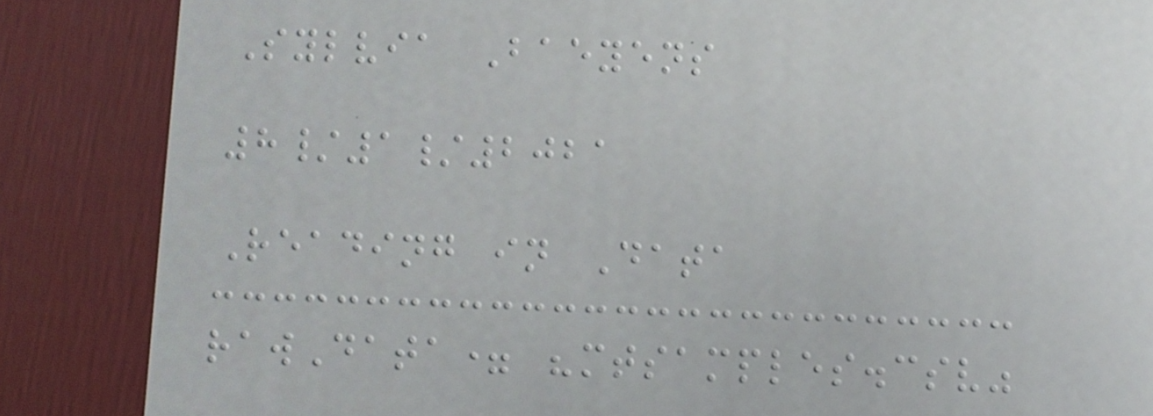Sylvia Baeyens
8/1/2021
Reading in Data
rawData= "mtsamples.csv"
